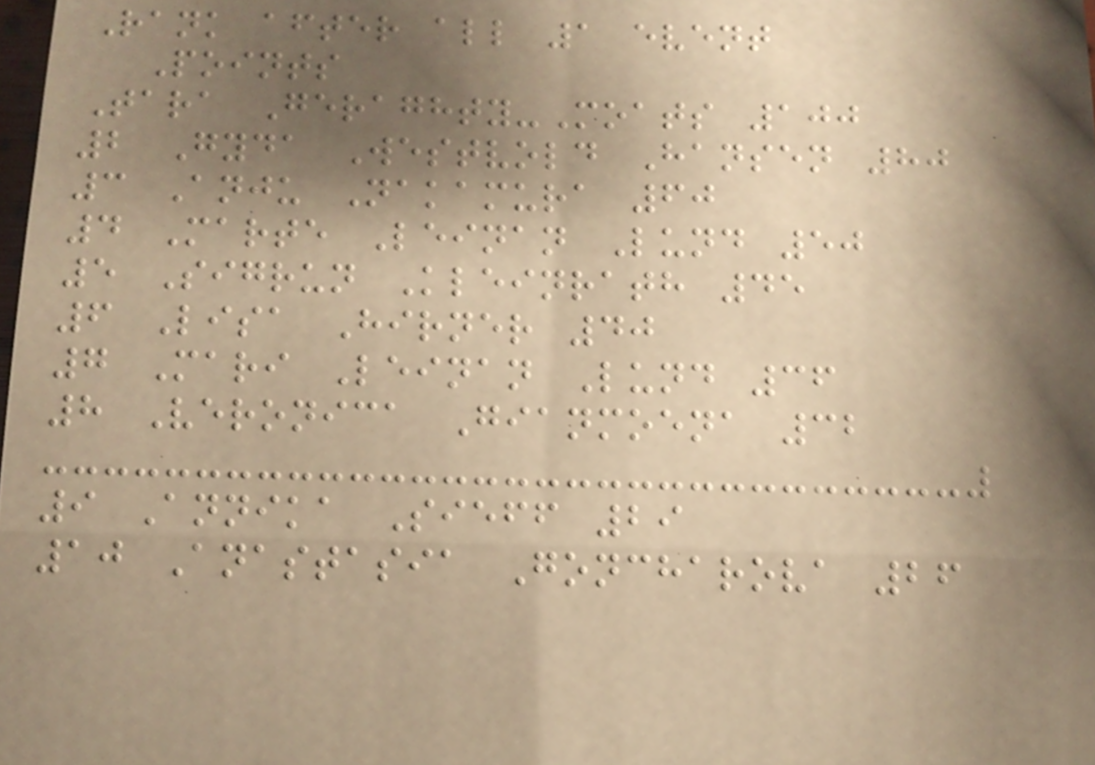Rank after all 1 event
Points
Tara Geraghty-Moats 100
2 Gyda Westvold Hansen 80
3 Anju Nakamura 60
4 Marte Leinan Lund 50
5 Sigrun Kleinrath 45
6 Lisa Hirner 40
7 Mari Leinan Lund 36
8 Veronica Gianmoena 32
9 Annika Sieff 29
10 Anastasia Goncharova 26
